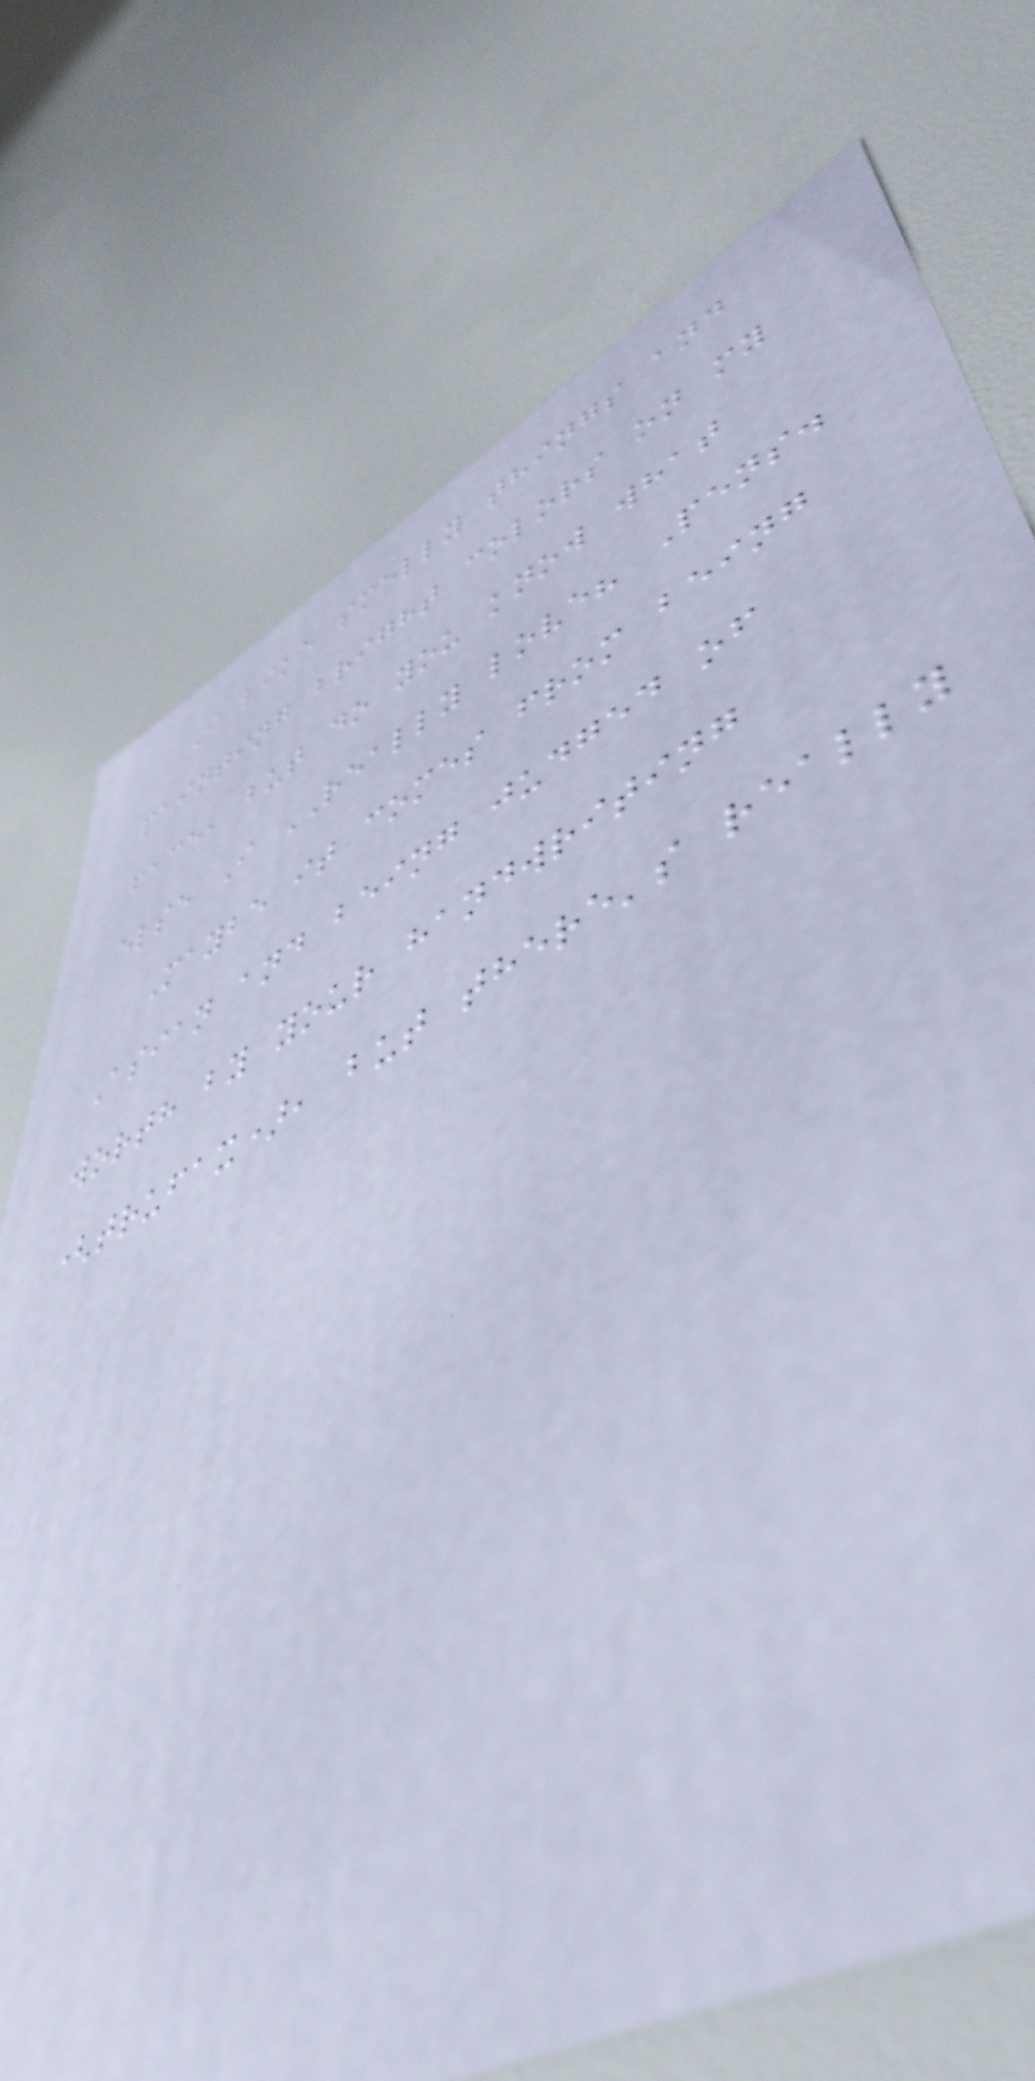I like smelly things and
painting bright colors on my
face, but do you know what
else I REALLY love? Pens.
Maybe it comes from being
Asian and being judged of
worth by your handwriting
(trufax), but there's really
